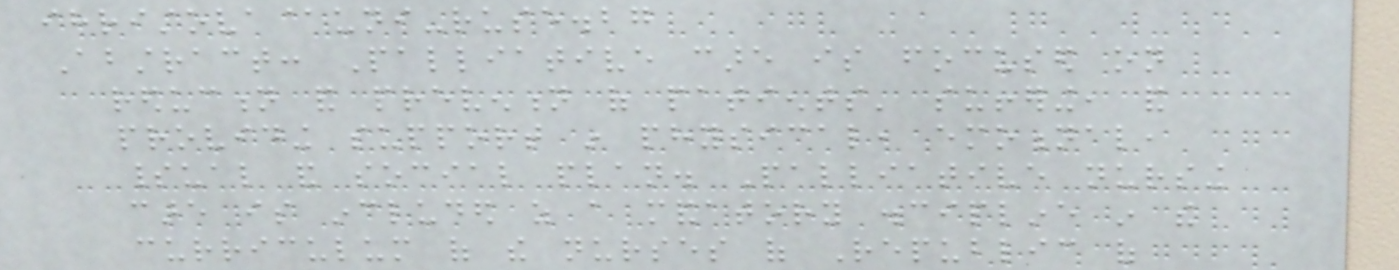ihristova@uni-ruse.bg
Abstract: Palliative care is focused on
reduction and prevention of patients' suffering, and
providing support in physical, emotional,
spiritual and social plan. Palliative nursing
care is included as a mandatory discipline in the
curriculum of the nurses of Republic of
